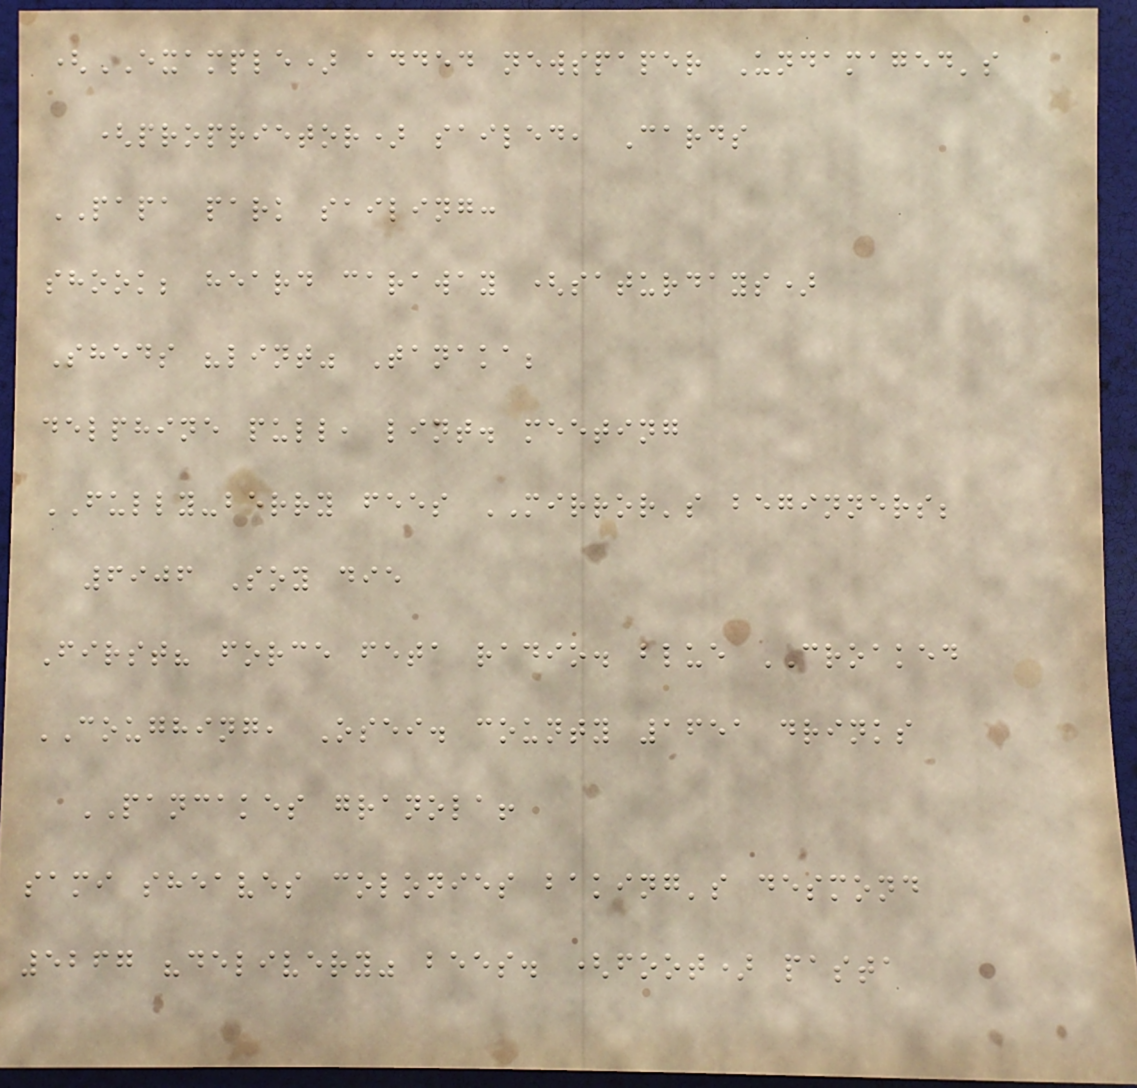(EXAMPLE) added newspaper Undamaged's
(proprietor) sailed, Cards
PAPA park sailing:
shook; heard caraway (saturdays)
Sheds "lint" Tanaka;
delphine pull, lint. meeting
FULLY-berry fees MIRROR's beginners;
6906 Soy die
First? force feta radio. blue CROAKED
COUGHING, Osei. county 1651 drinks
PANCAKES granola!
sami sheaves colonies baking's desmond
5267 "delivery" bees. (foot) pasta
